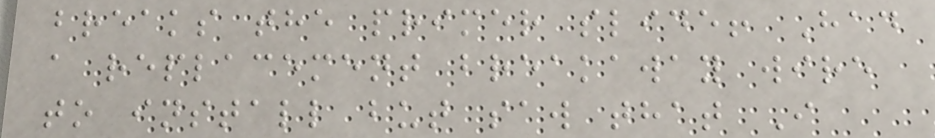breaks the primer slide! Had
a replacement breakaway wire
to install but saw that I
